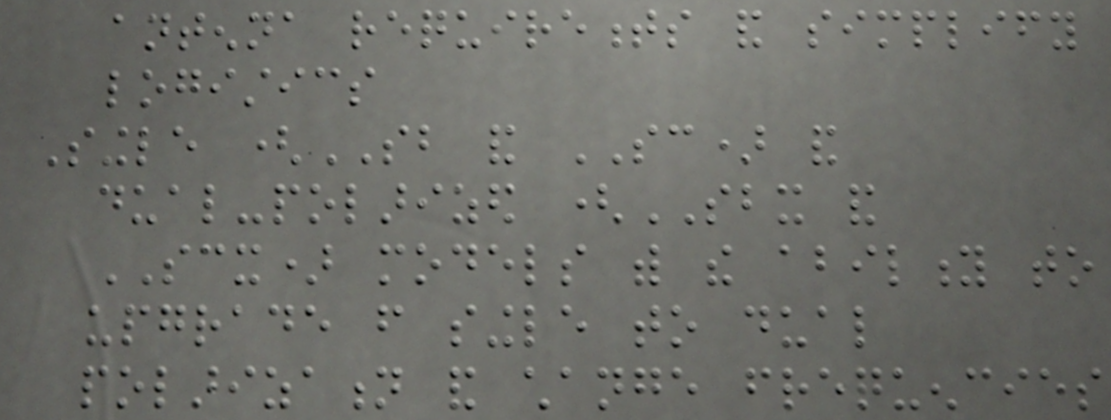antenna requirements and simplify
logistics
Single (SB and SC) and
dual-polarized (SBX and
SCX) models with the ability to
upgrade from single to dual
polarization and change frequencies
